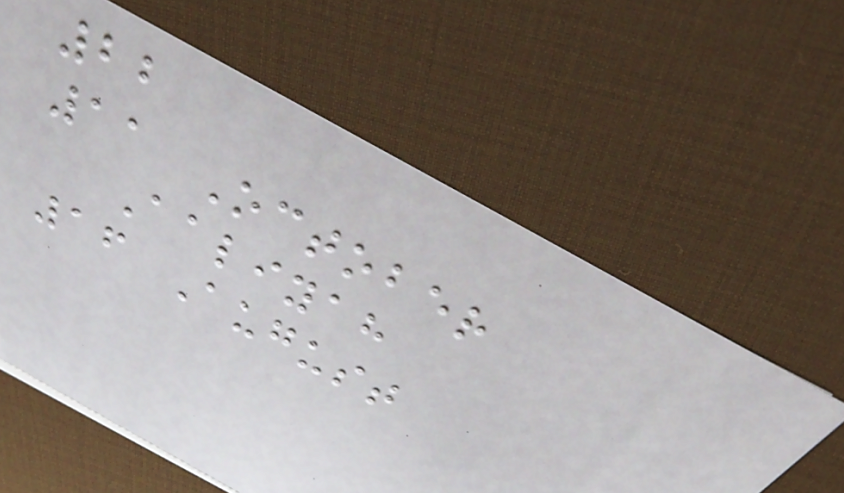22
11 October
Aaliyah
16 August
